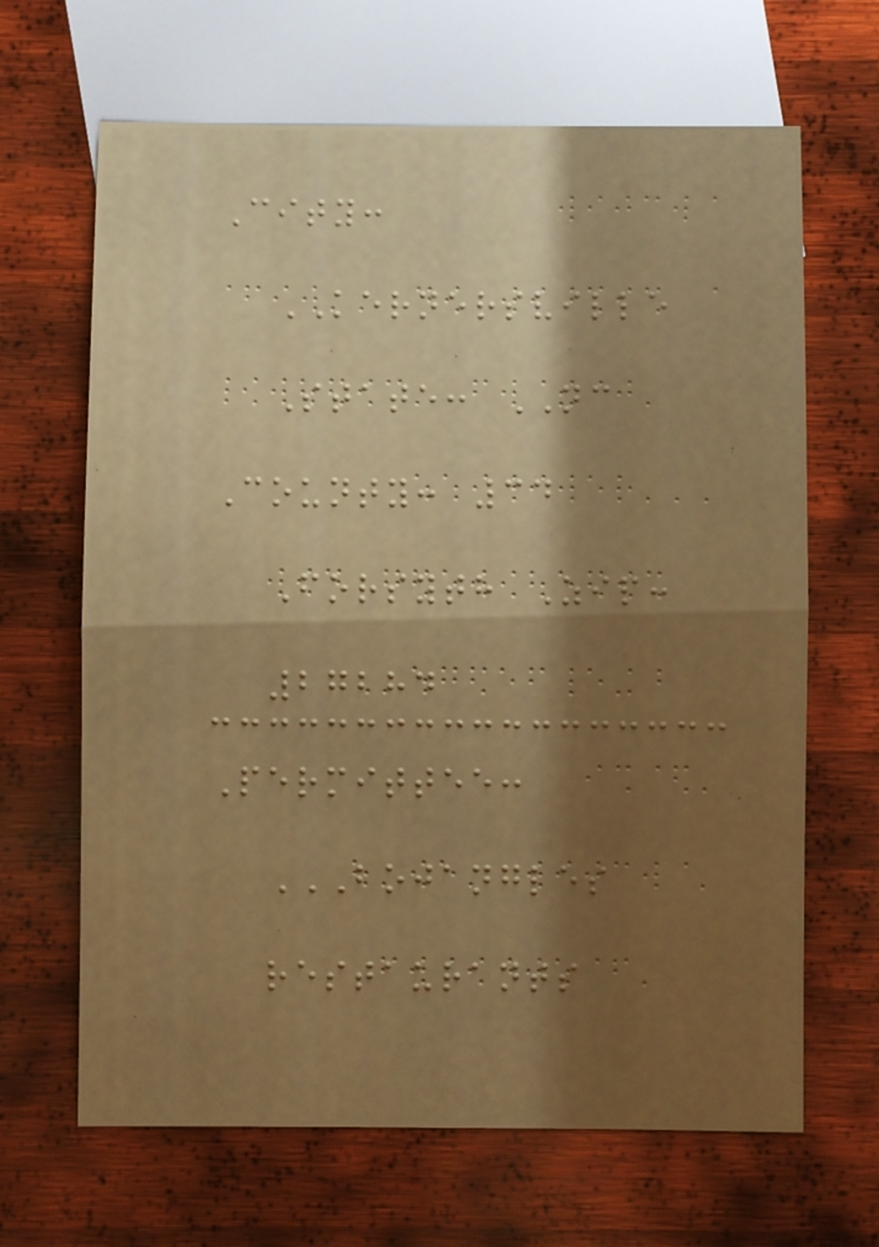City:
KERNERSVILLE
State: NC
County: 34
Forsyth Zip:
27284
Permittee:
BOJANGLES
RESTAURANTS
